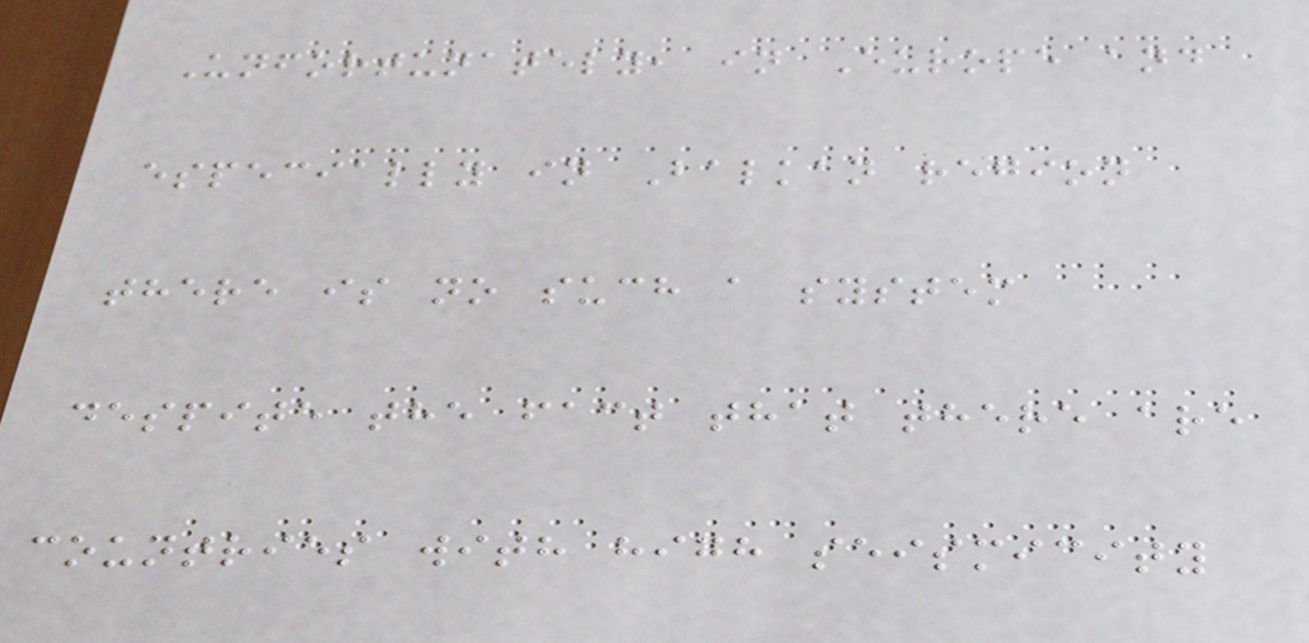Unfortunately, in Europe and
especially in Balkan region
there is no such a system
despite the fact that there are
countries with high seismicity
